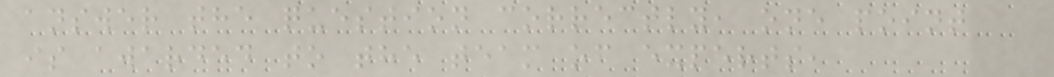answer the question correctly, one point
is awarded to the team of experts,
